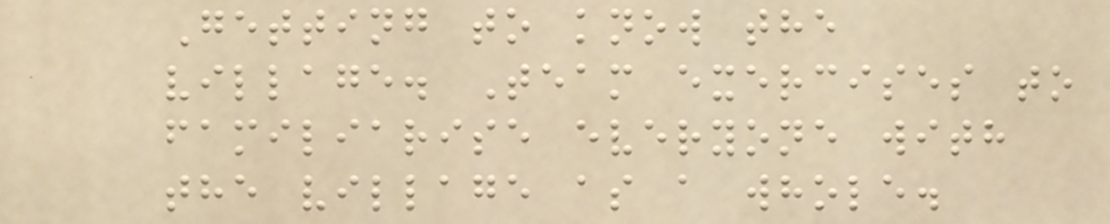Getting to know the
village. Team exercises to
familiarise everyone with
the village as a whole.
